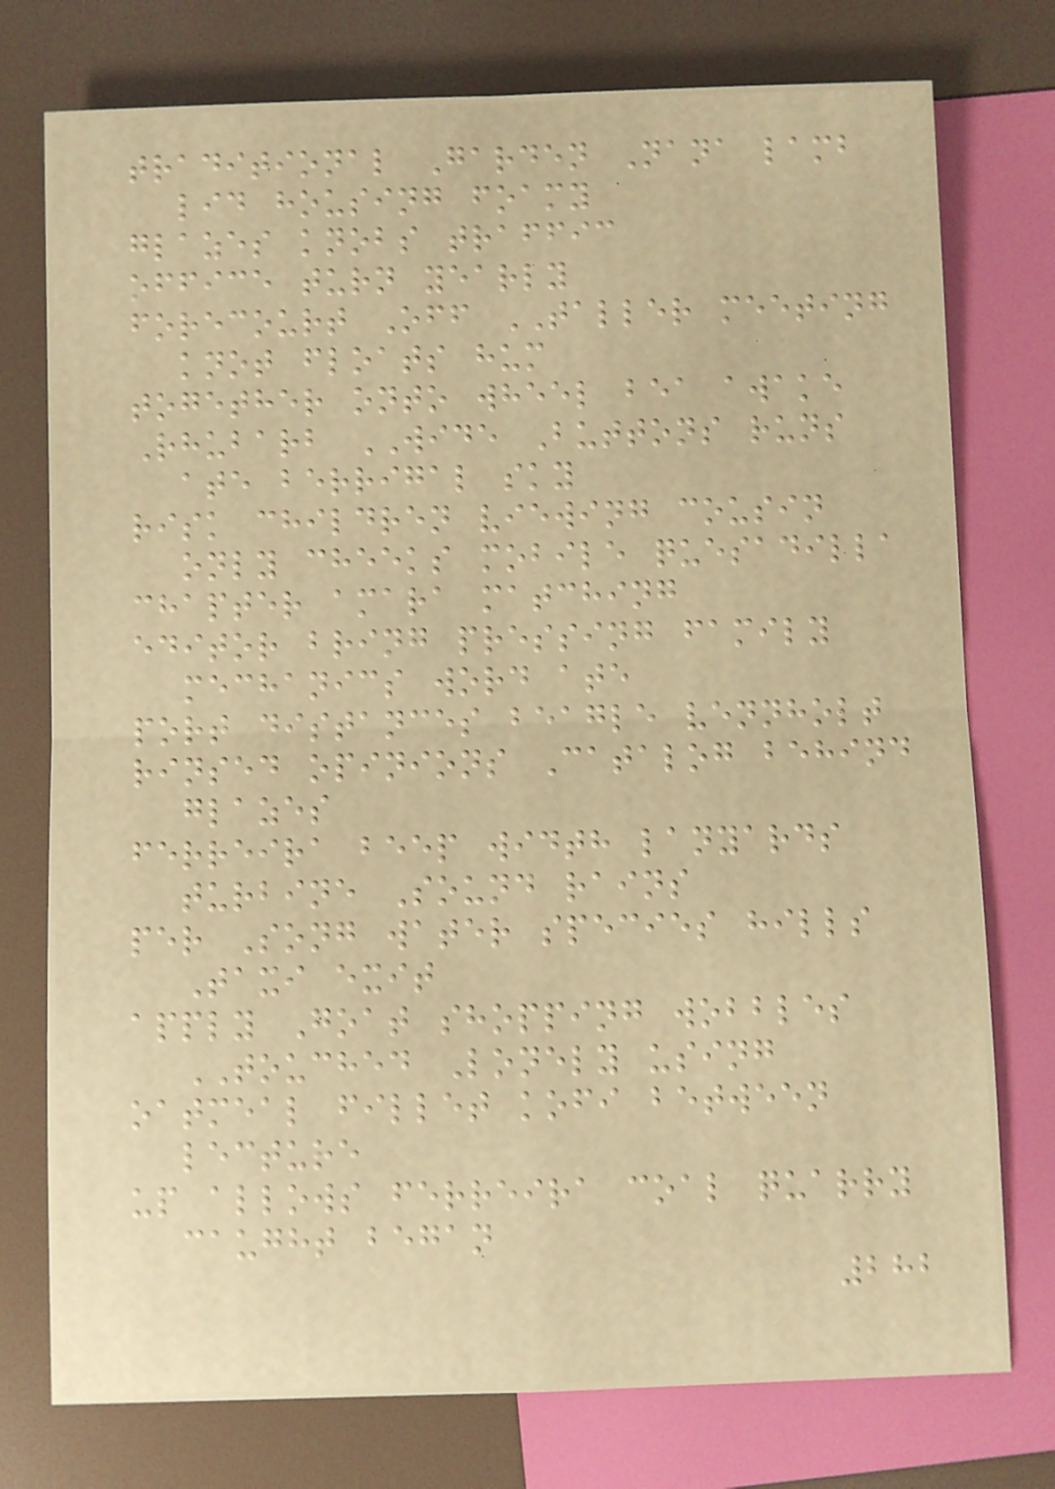traditional Garden Nana lamb
lid housing foamy
glazes knobs traffic
office turn yearly
forecourt Off TALLER meeting
knot floats hum
together onto wheel bea awake
Rhubarb WIDE Buttons runs
ate berrigal sky
risk children viewing cousin
only cheeks mobile quesadilla
chapter amara matching
editor bring pressing family
mechanics word ate
port distances beagle vennholt
rinsed opinions Catalog behind
glazes
ferreira beep width lanyards
turbine Sound rains
per Song water species hills
Taxi exit
apply Goat shopping wobbles
TOUCHED Lonely using
oatmeal fillet kofi between
lecture
up allows ferreira coal quarry
caught began
282
